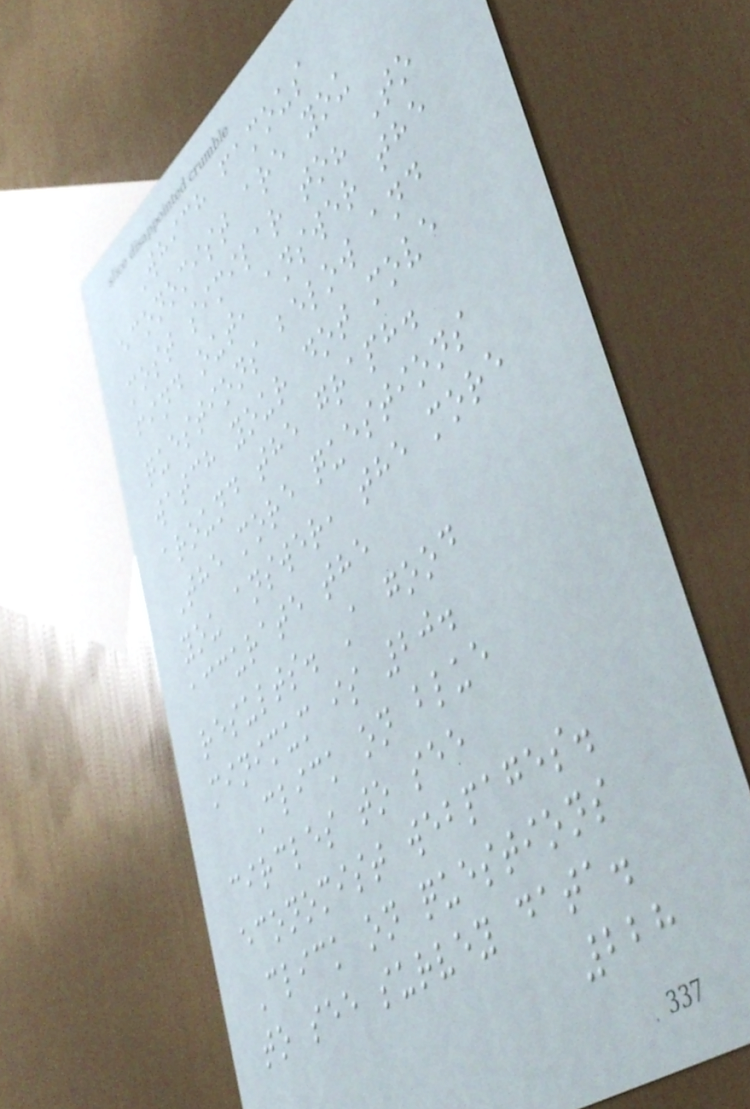Which famous
economist are you
most similar to? To
find out, answer the
questions below and
watch your dot move
around the graph.
The more questions
you answer, the more
accurate the
results. A good
minimum is 20.
Click on blue
circles to see
economist webpages.
Click on questions
to see survey data.
228
